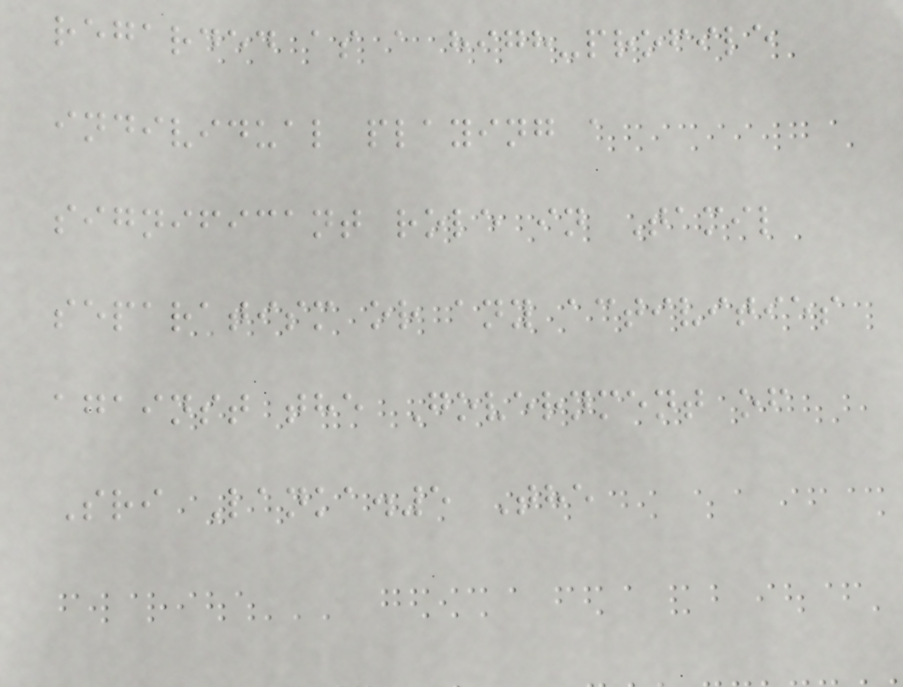regarded as a high-profile
individual playing a
significant role in Tamil
separatism or any activities
against the Government of
Sri Lanka.5 The
